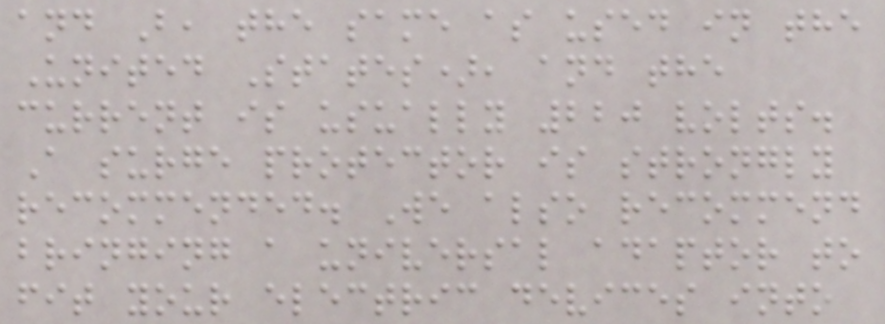and B, the same as used in the
United States), and the
current is usually 220 volts.
A surge protector is strongly
recommended. We also recommend
bringing a universal adaptor to
fit your electric devices into
